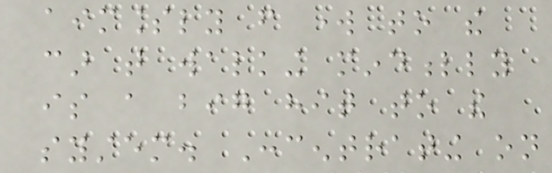aimlessly from work to the
car that walking mindfully
is a big hit to the
system. Concentrating on
